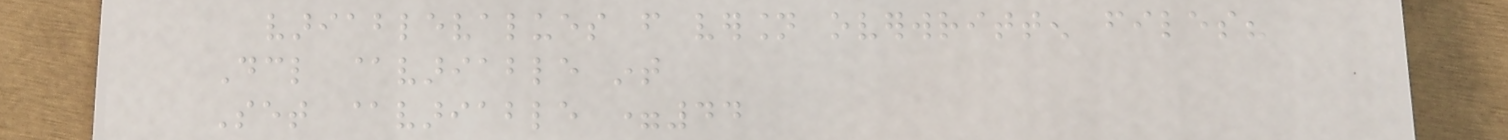variablevalues from version overwritten files?
Declare @variable int
Set @variable =44
